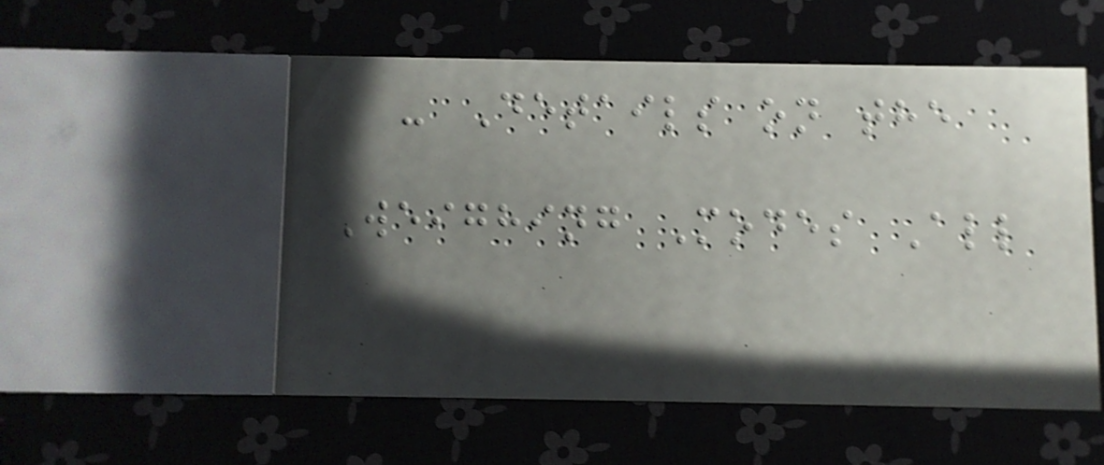- Details on the
Weighing Modes All
